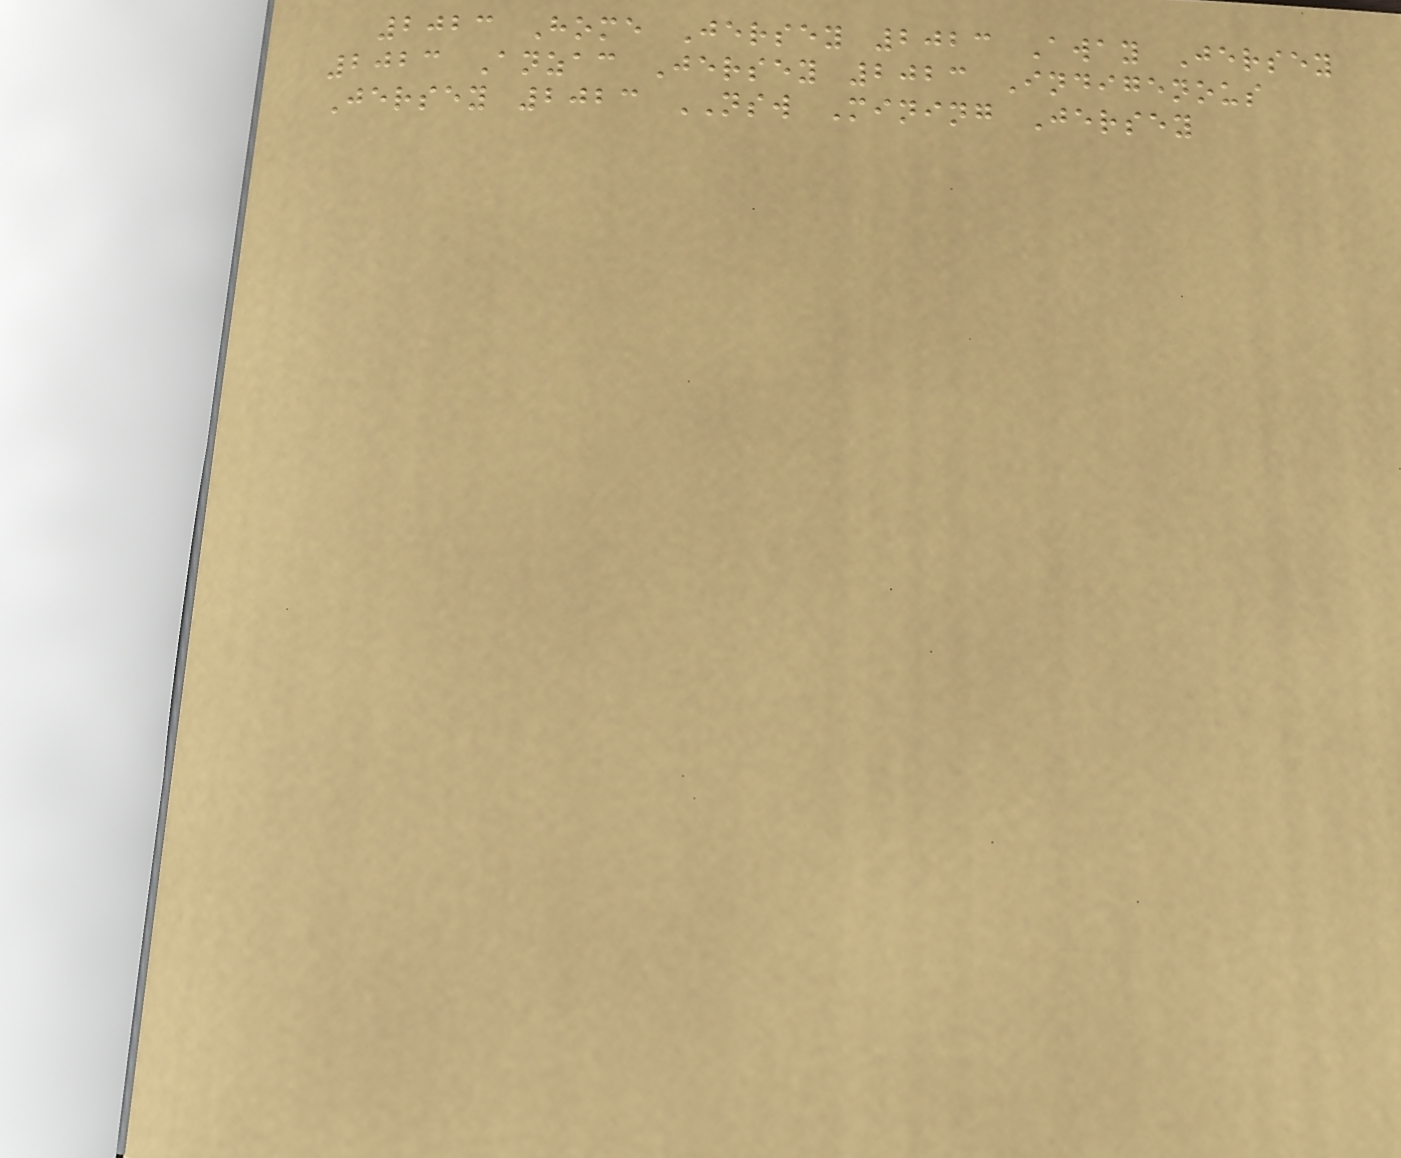2023 Home Jersey 2023 Away Jersey
2023 Anzac Jersey 2023 Indigenous
Jersey 2023 NSW Mining Jersey
